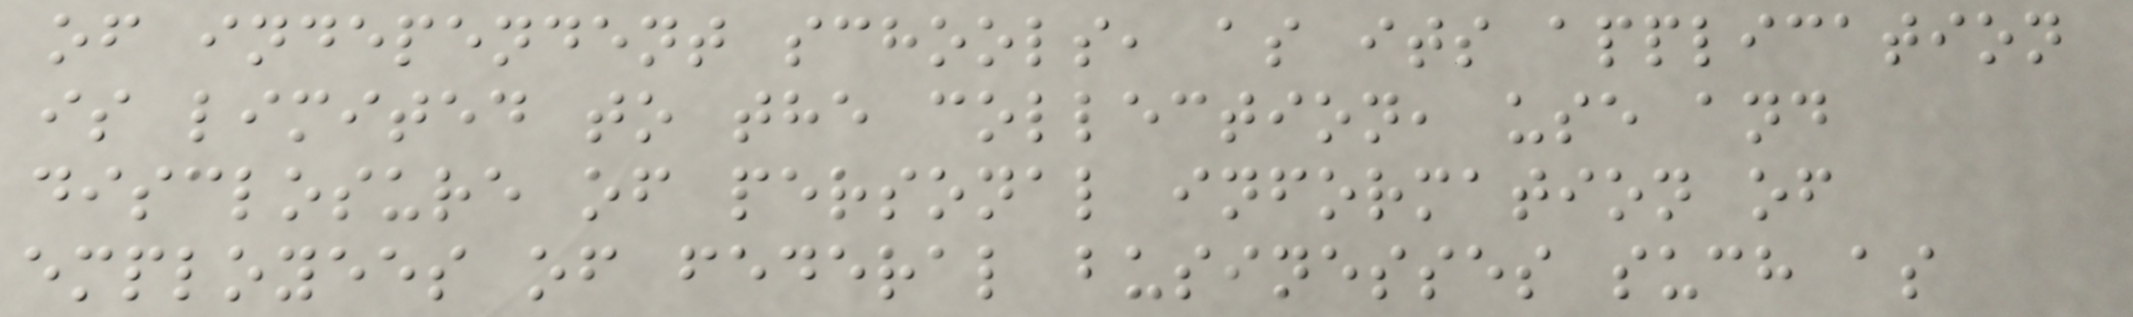of independent schools, as its application
is limited to the collection, use and
disclosure of personal information of
employees of federal businesses such as
